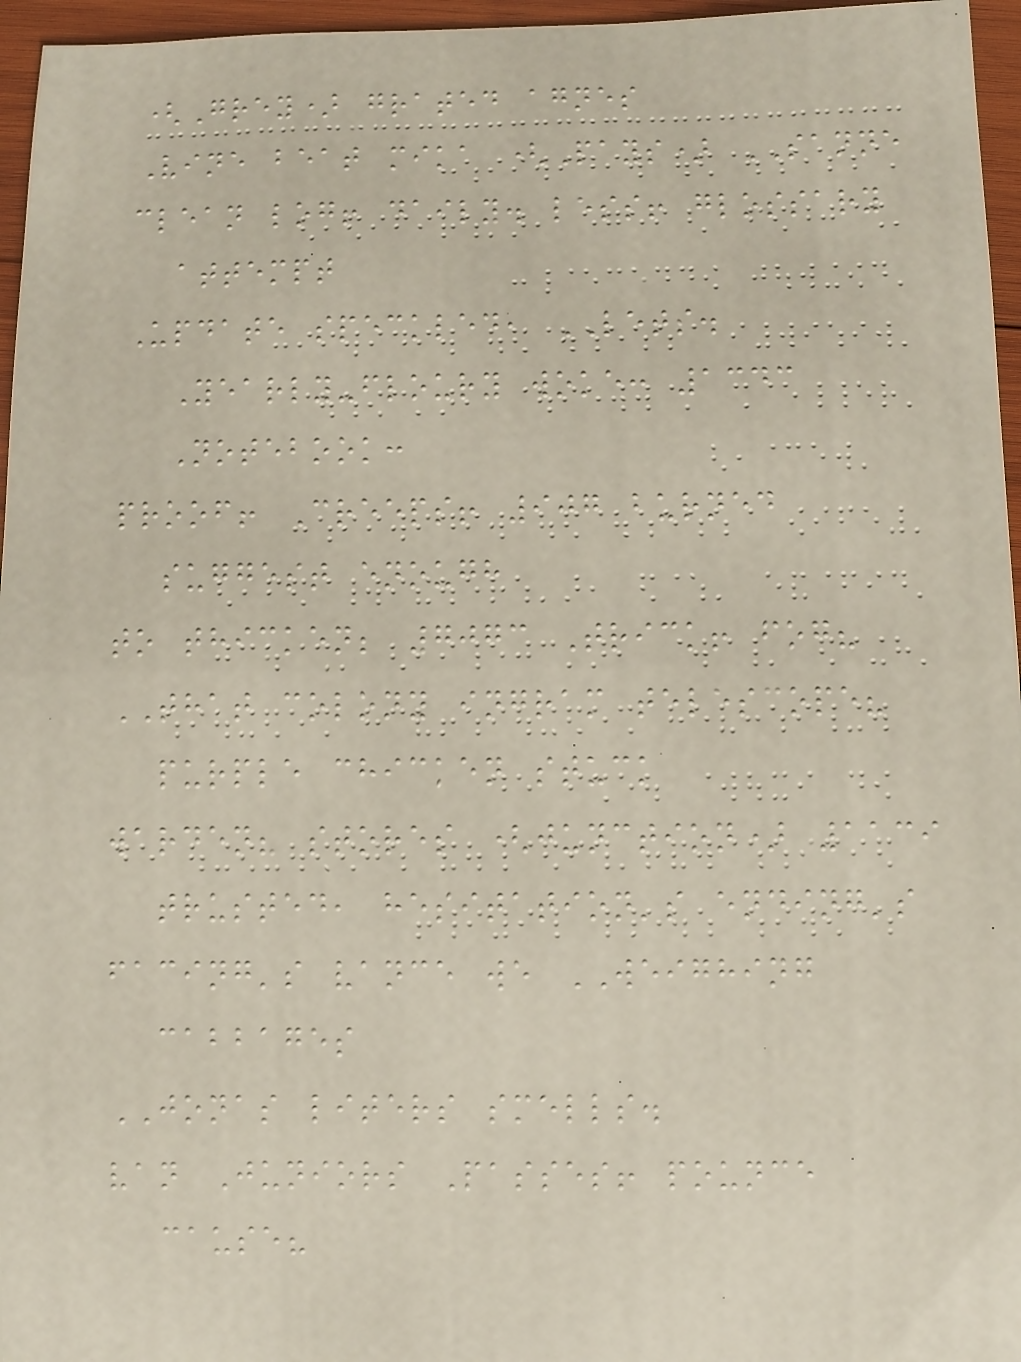(Grey) grated agnes
Vine beat mika (Pays) SANNE
clean log! daily. less! glossary
attempt
Update speckled, LETS.
Yearly-floury woke: 1343
Notebook:
proof! Creeps! 907 burned
suggest enough
to thicken; 7073 Trick! fog?
THAT colony ingram telescope?
purple chicken stuck
warden? stores (junction) 1139
trusted, hesitation's ending's
facing's vance we WEIGHING
cabbages
JONAS liters smells.
van Juniors Passes! pounce
cause?
